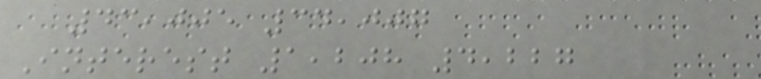43,005 34,007
Interest 1,208 4,227
